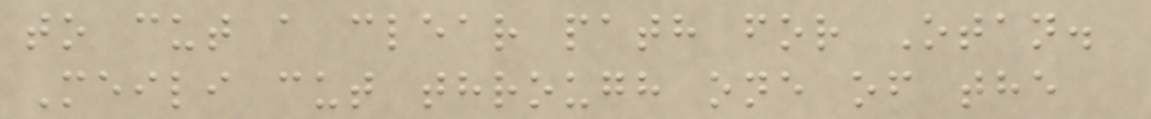to cut a clear path for Otan.
Meili cut through one of the
